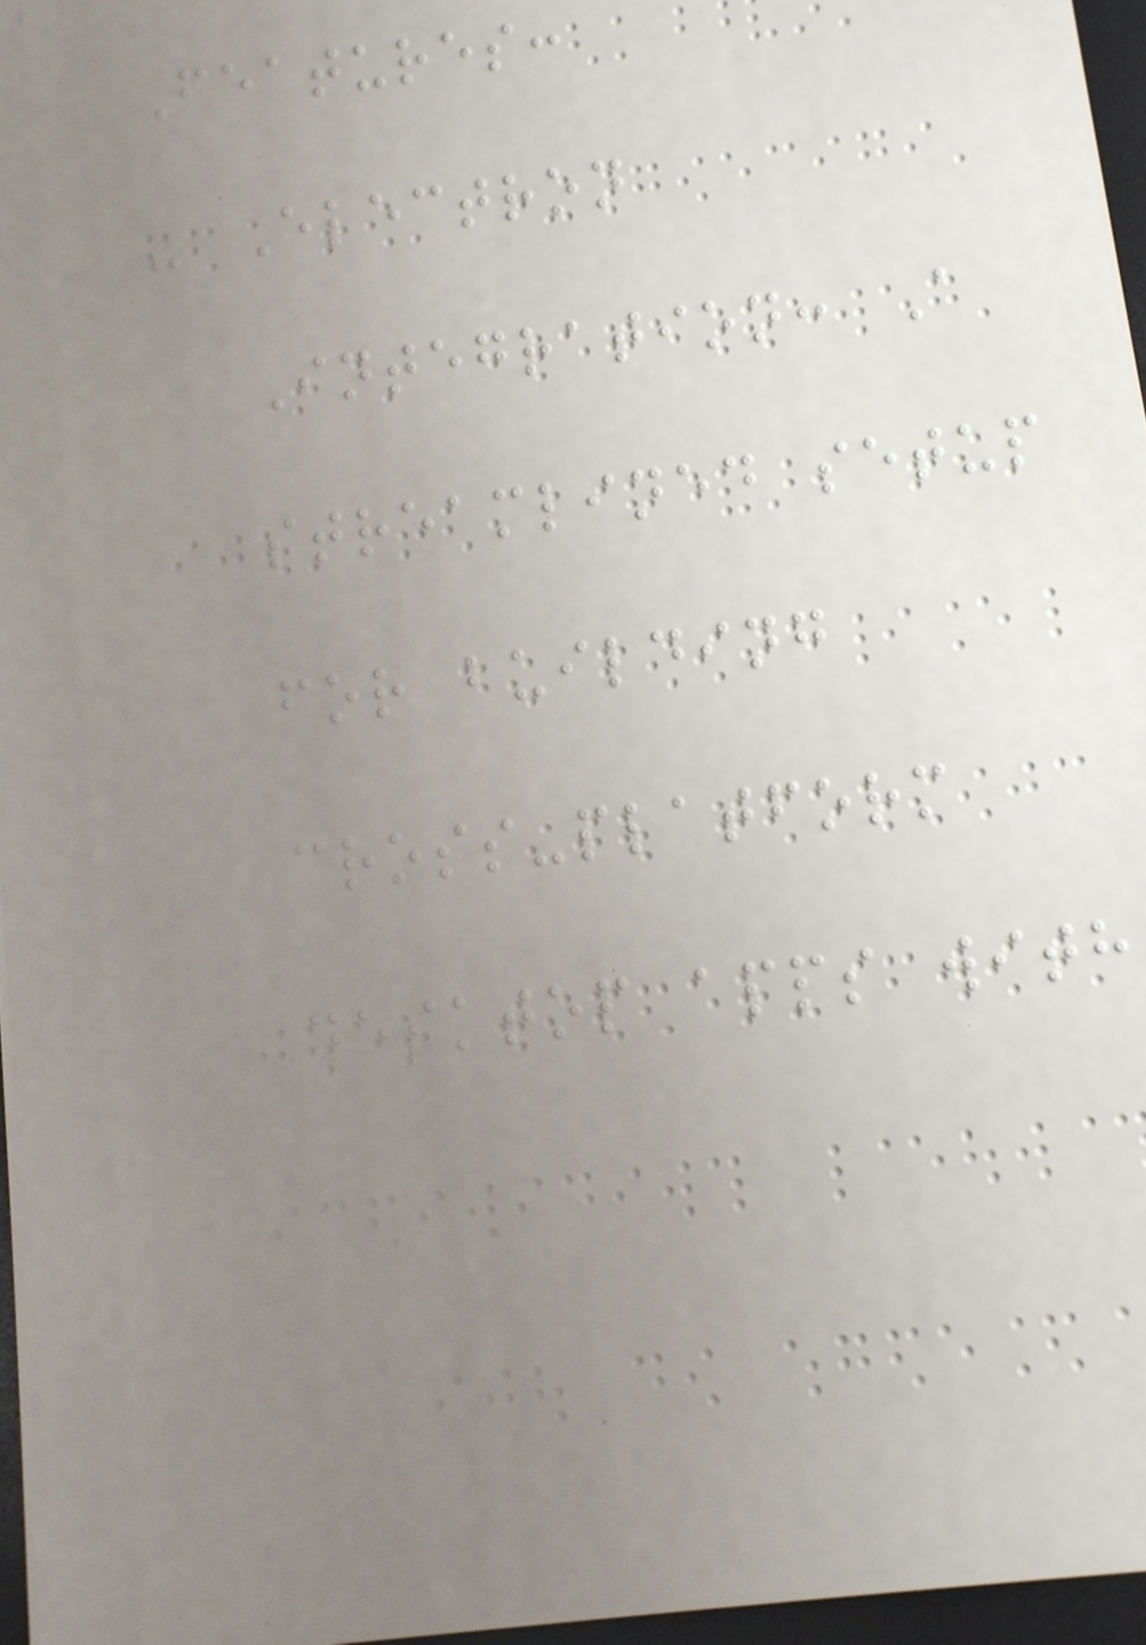Features:
- Electron
Integration: A
streamlined setup
for building
cross-platform
desktop apps with
